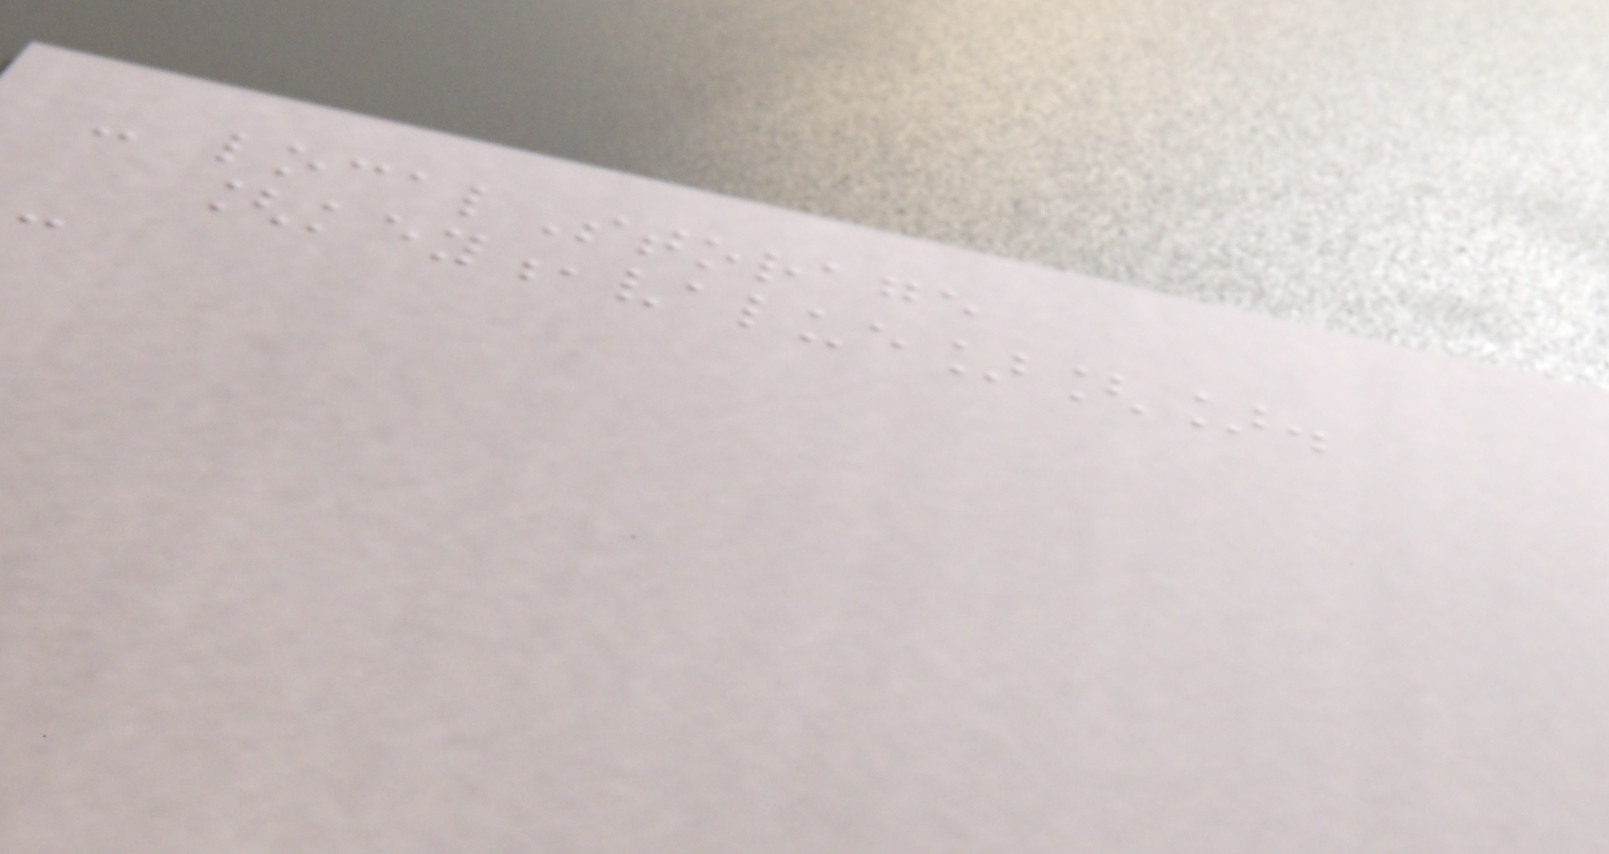- localStorage
[key,value][].
-
